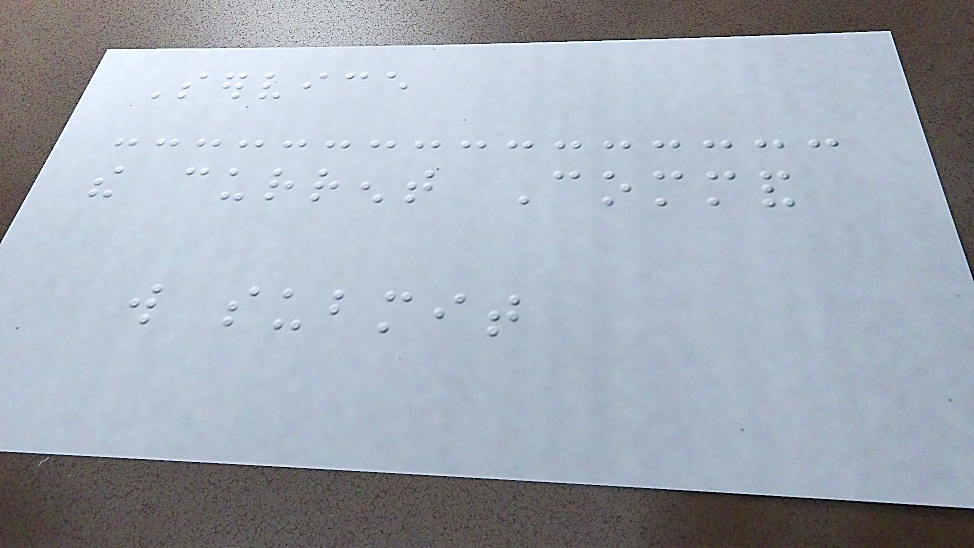Service
the current Command
will submit
